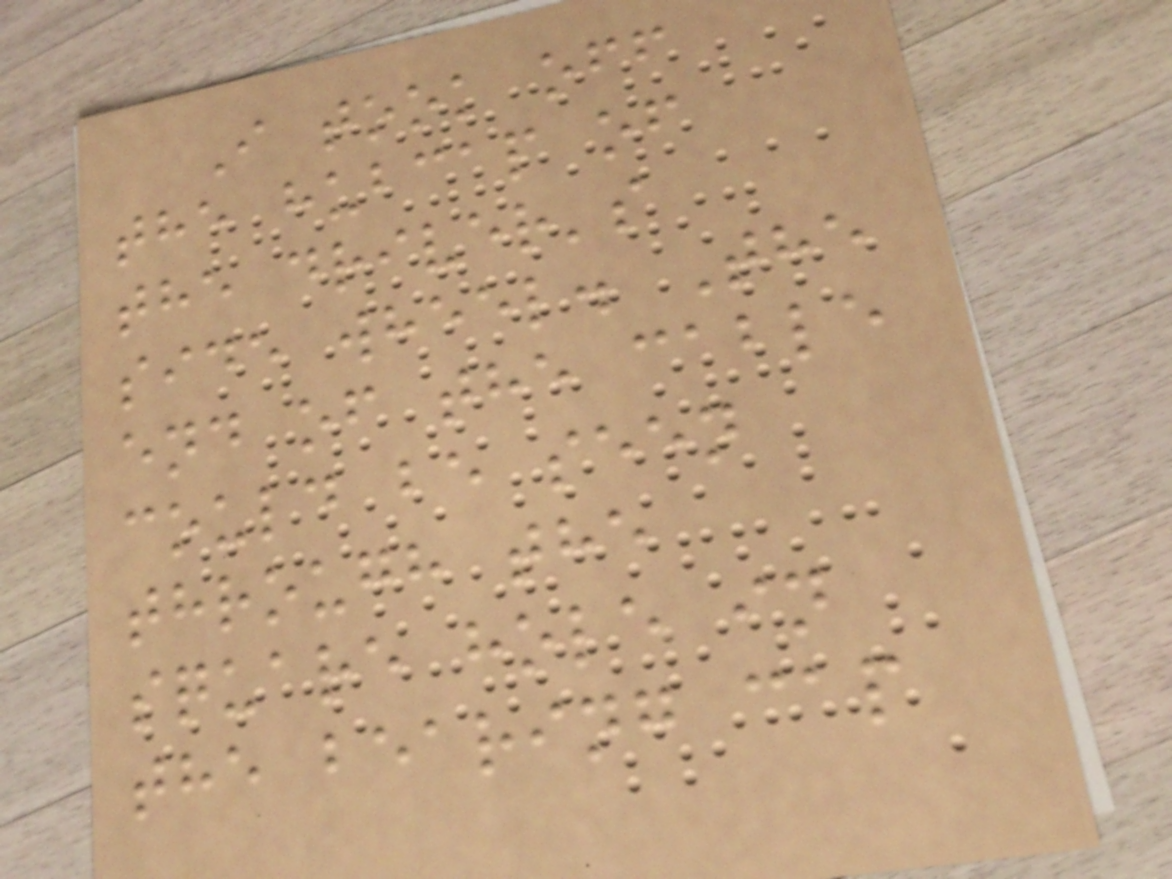I took off
the hubcap of
the driver's
side wheel. The
end of the cable
could be seen
through the
square hole in
the bearing cap
